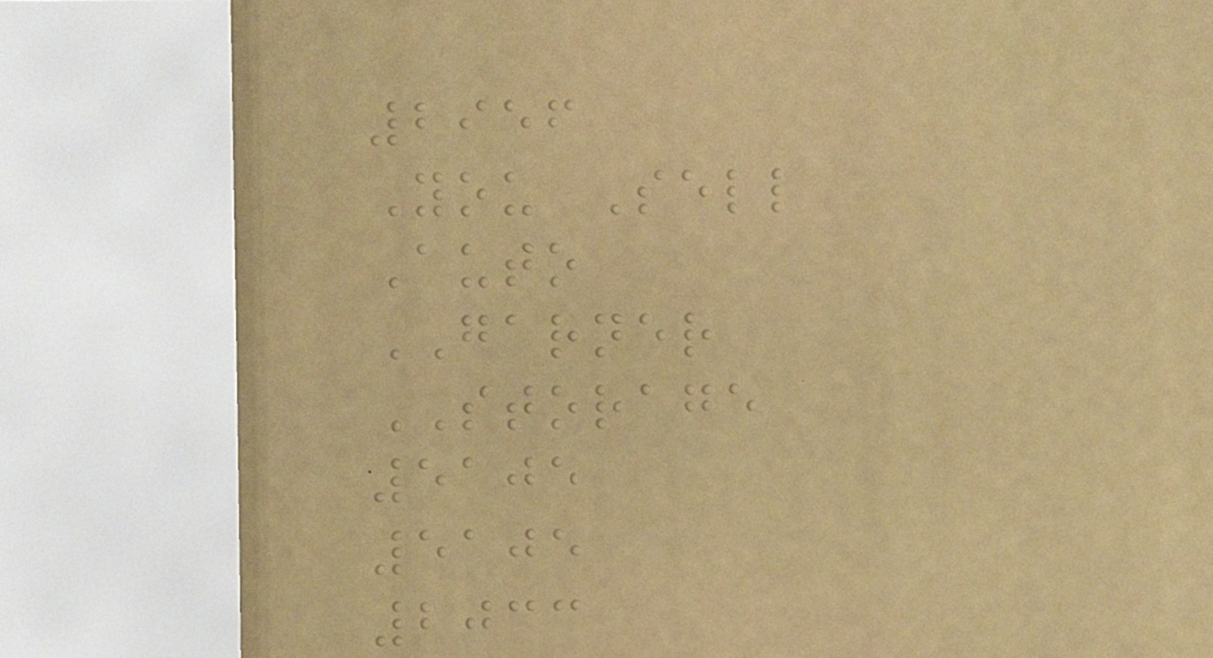2956
You Sell
Auto
GARNER
STORAGE
5105
5105
2033
